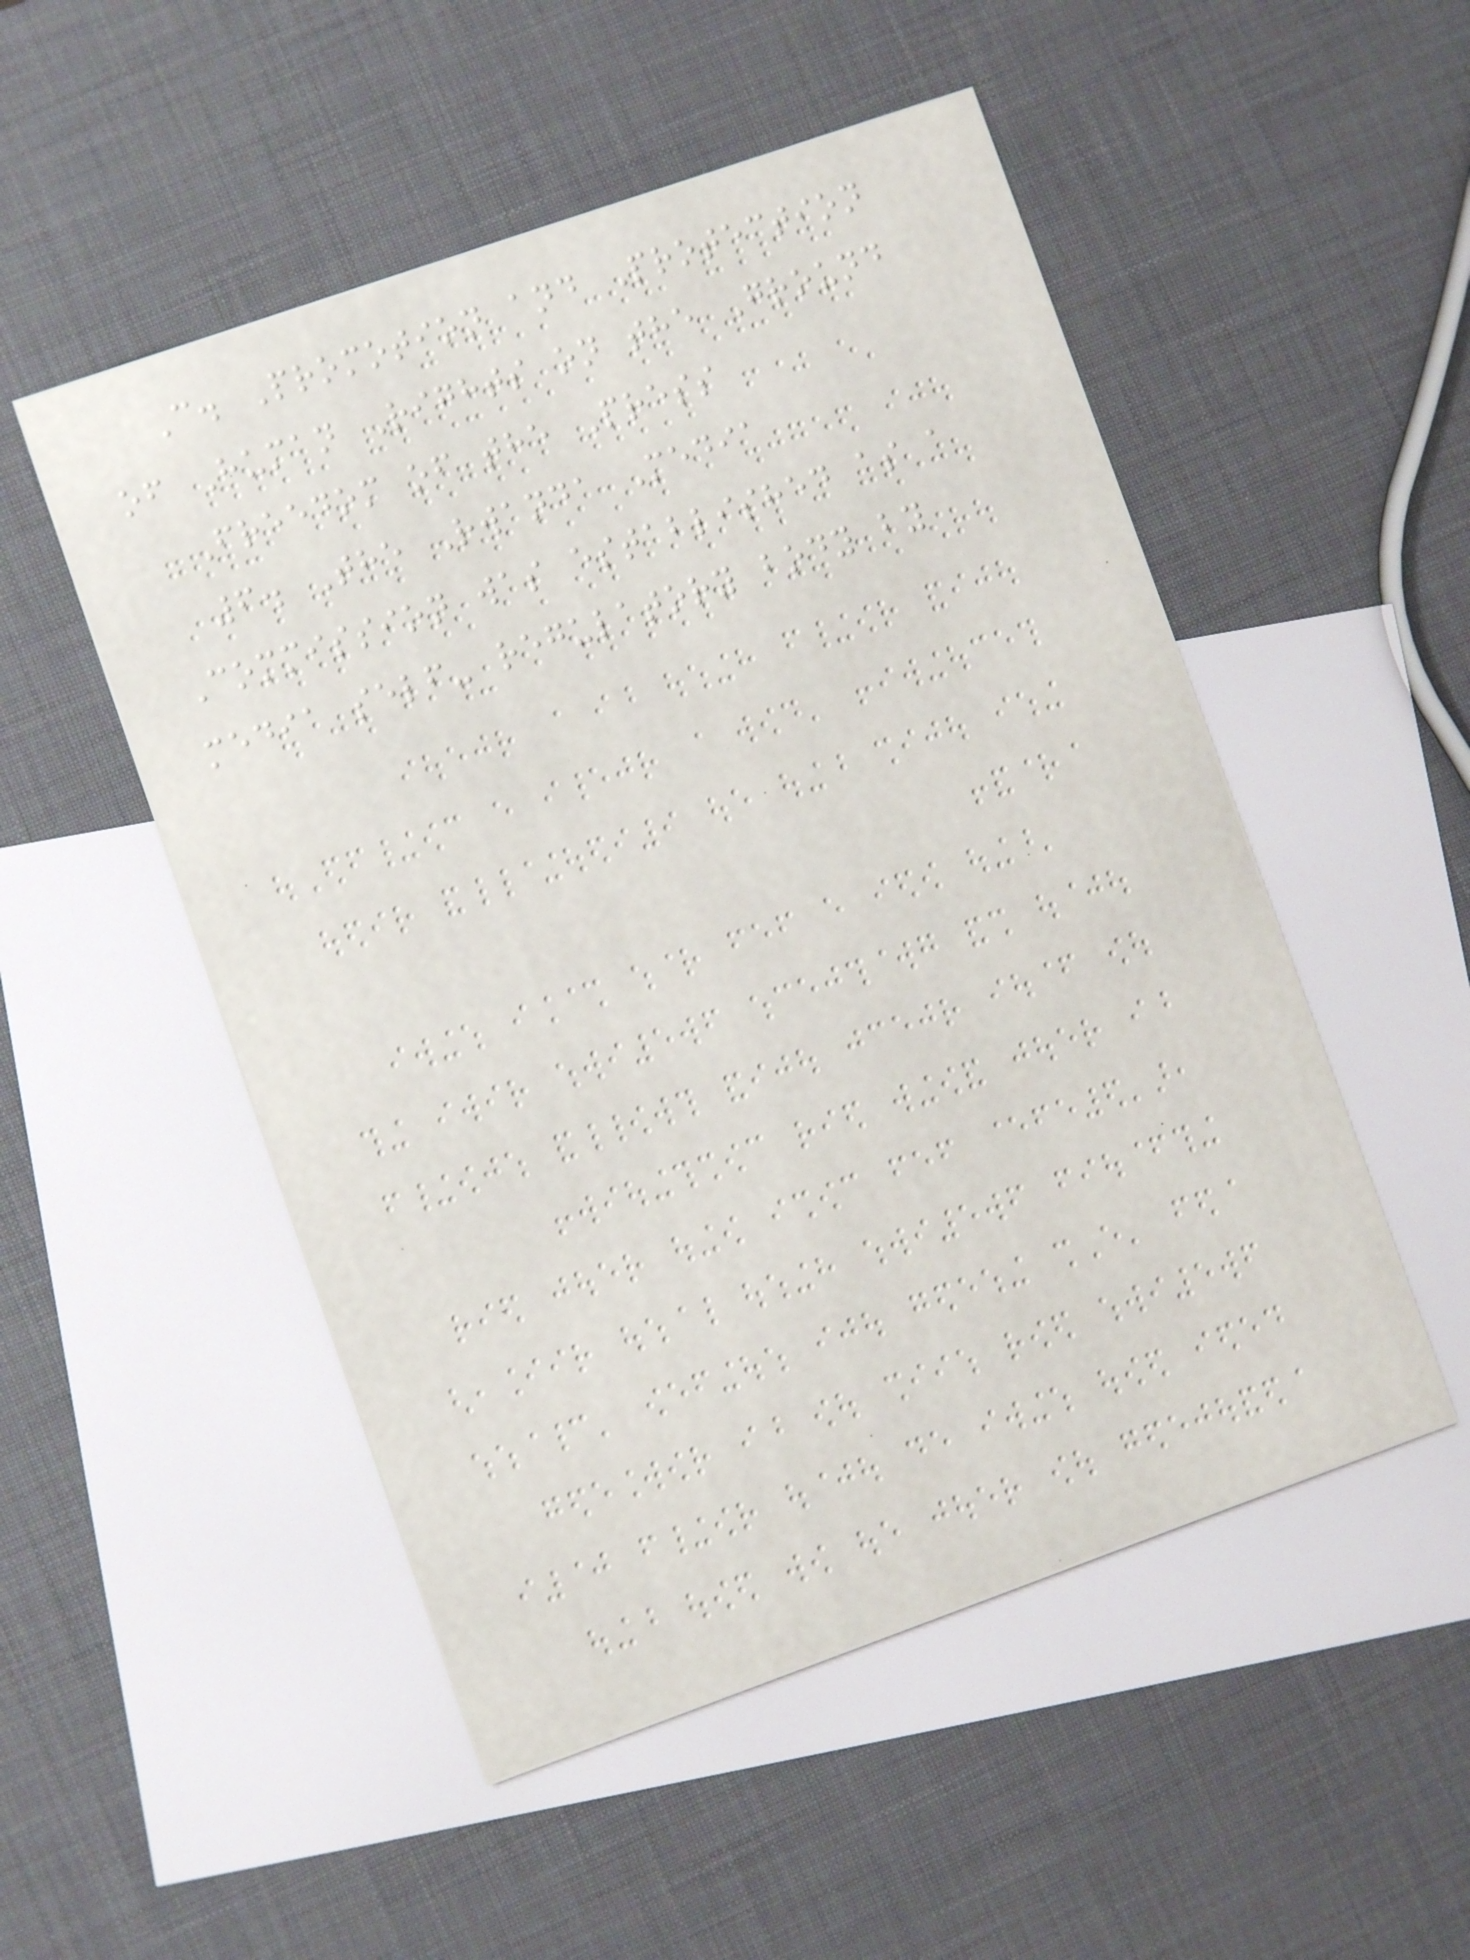C. Promotion and Protection
of Human Rights on the Ground
Freedom of the Press
6. The Rwanda Media
Commission was established as a
media self- regulatory body by
